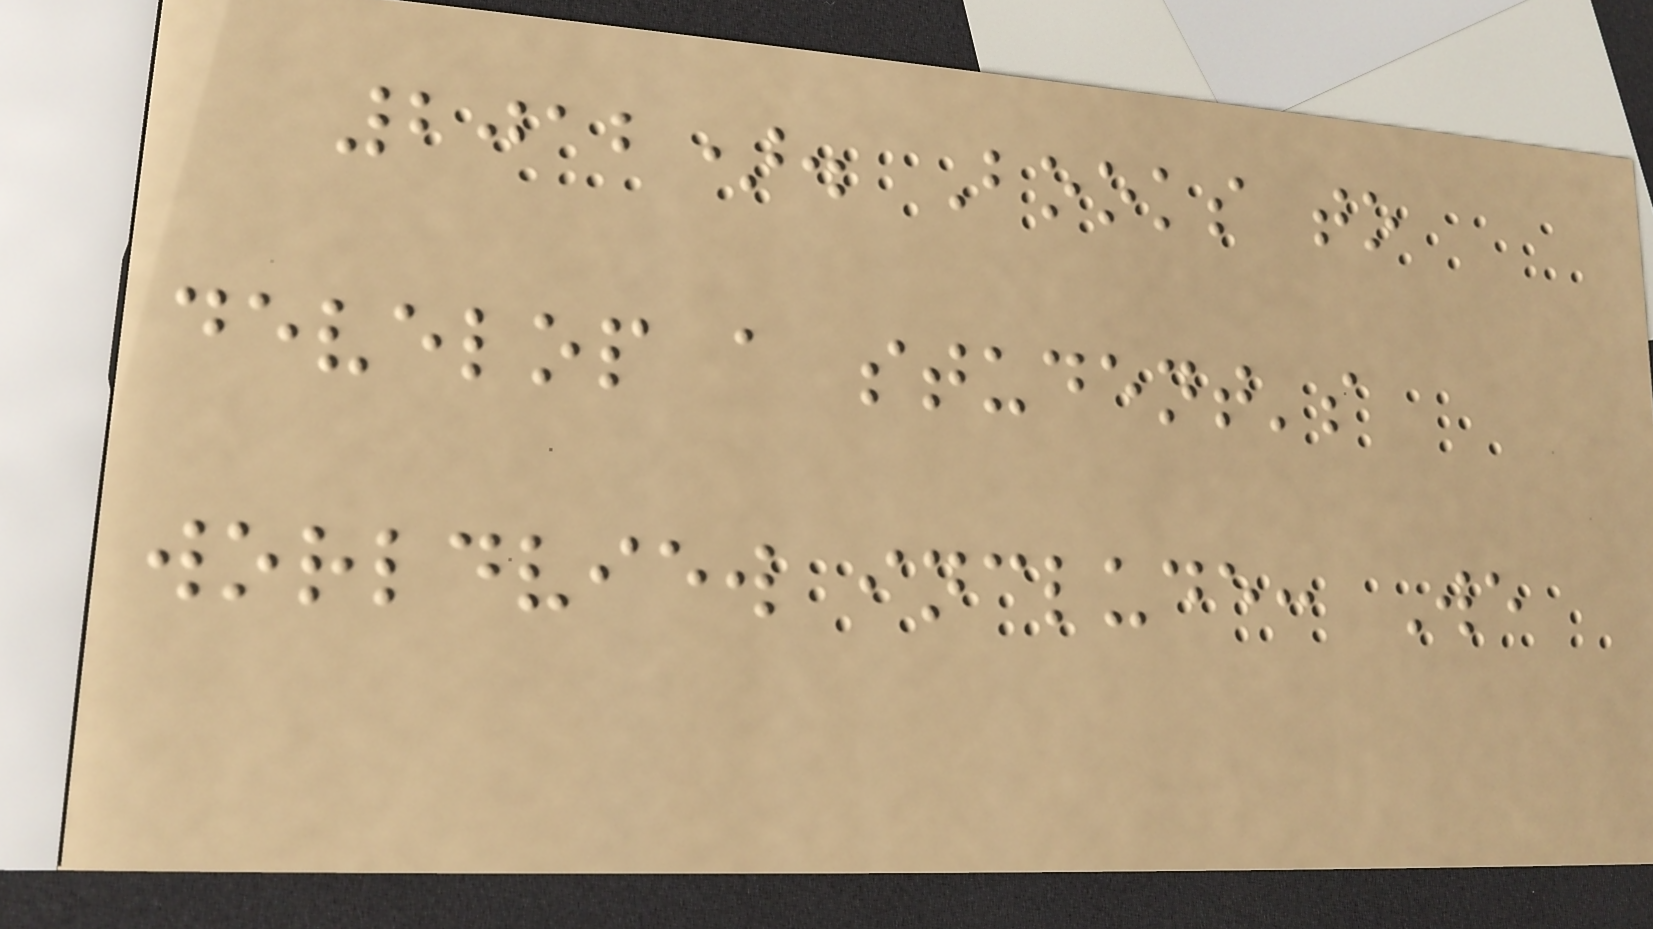2012). Books to
develop a student's
worldview include: We
